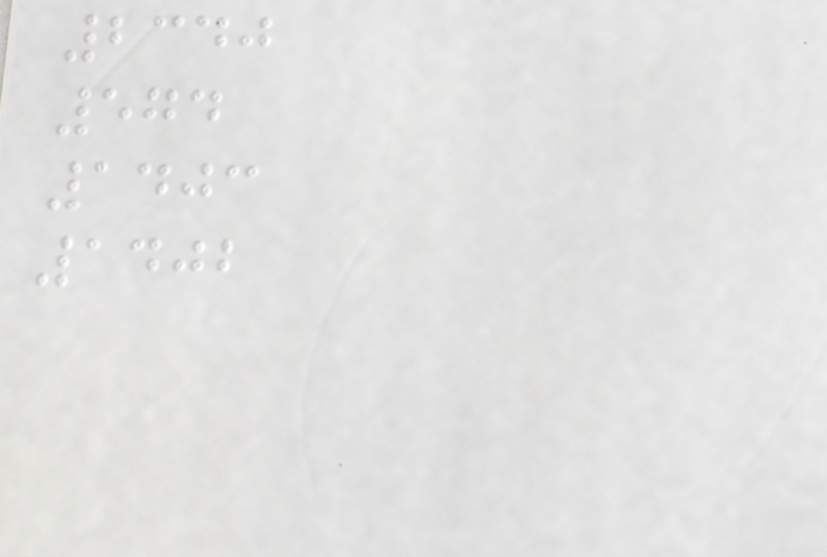2340
574
1403
1402
